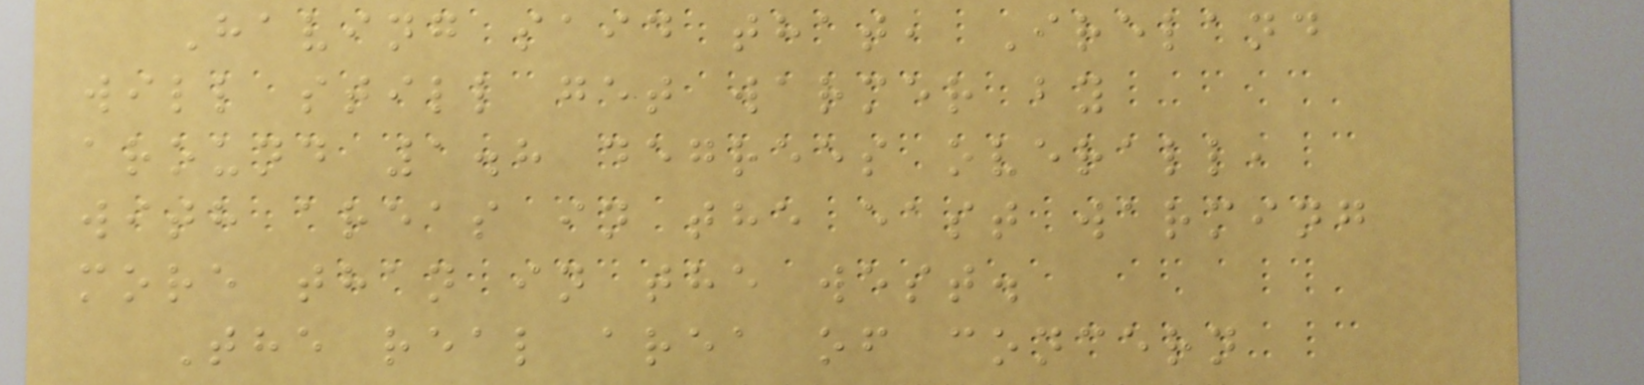Having said that, Ireland
will still get warmer by
around 1.8 degrees overall,
with areas in the east warming
more than in the west.
The real area of concern
